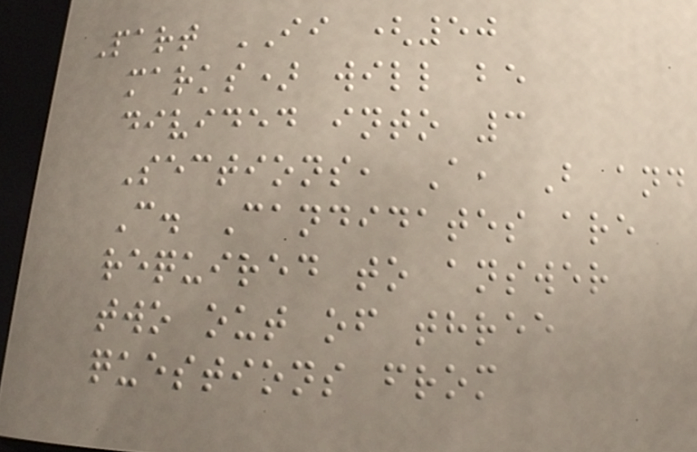Part II (50
marks) will be
divided into 3
Sections, A, B and
C. Candidates are
required to answer
two out of three
questions from
